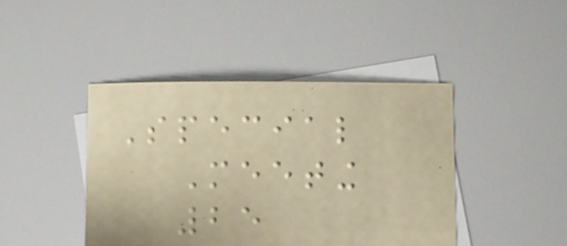Special
Meeting
25
